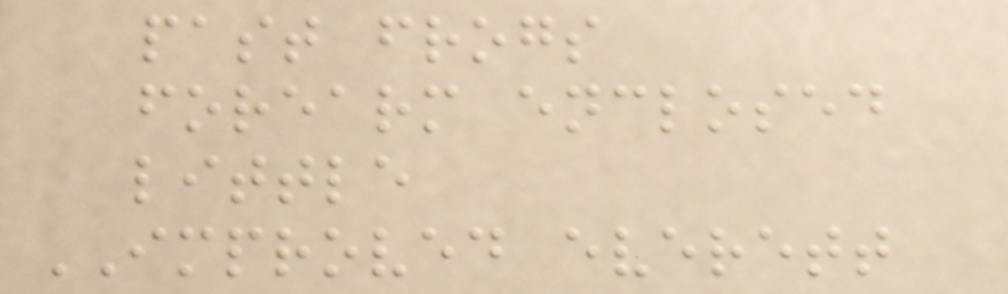past frogs
forearm enclosed
little
IMPROVED everett
